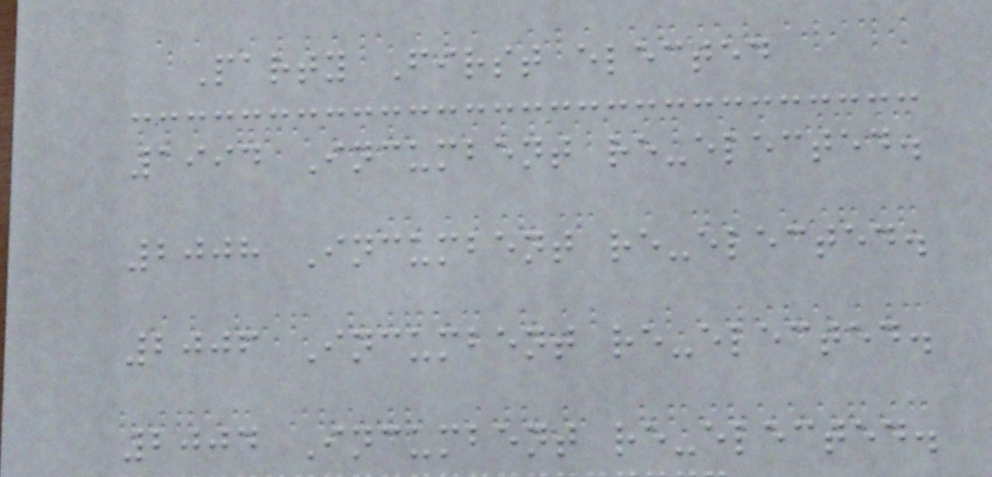Party First elected
1994 Incumbent re-elected.
2008 Incumbent re-elected.
2006 Incumbent re-elected.
2004 Incumbent re-elected.
